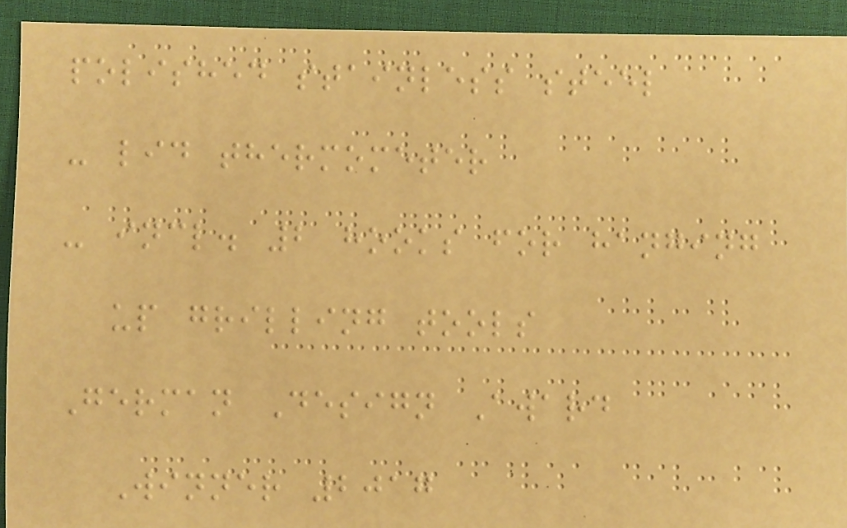polished stainless steel
- lid thermometer
- incl. 2 hooks for hanging
up grilling tools
German Design Award
Winner 2017
